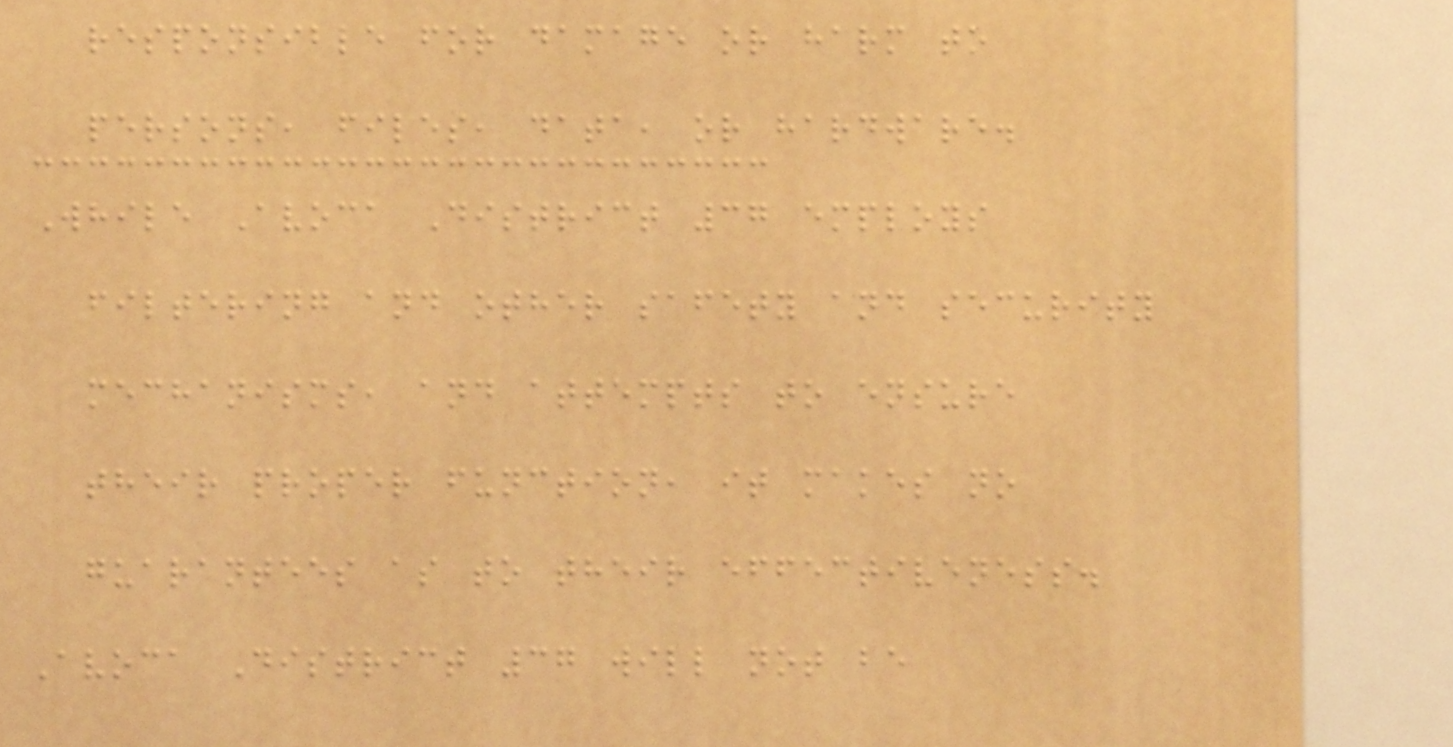responsible for damage or harm to
persons, files, data, or hardware.
While Avoca District 37 employs
filtering and other safety and security
mechanisms, and attempts to ensure
their proper function, it makes no
guarantees as to their effectiveness.
Avoca District 37 will not be
